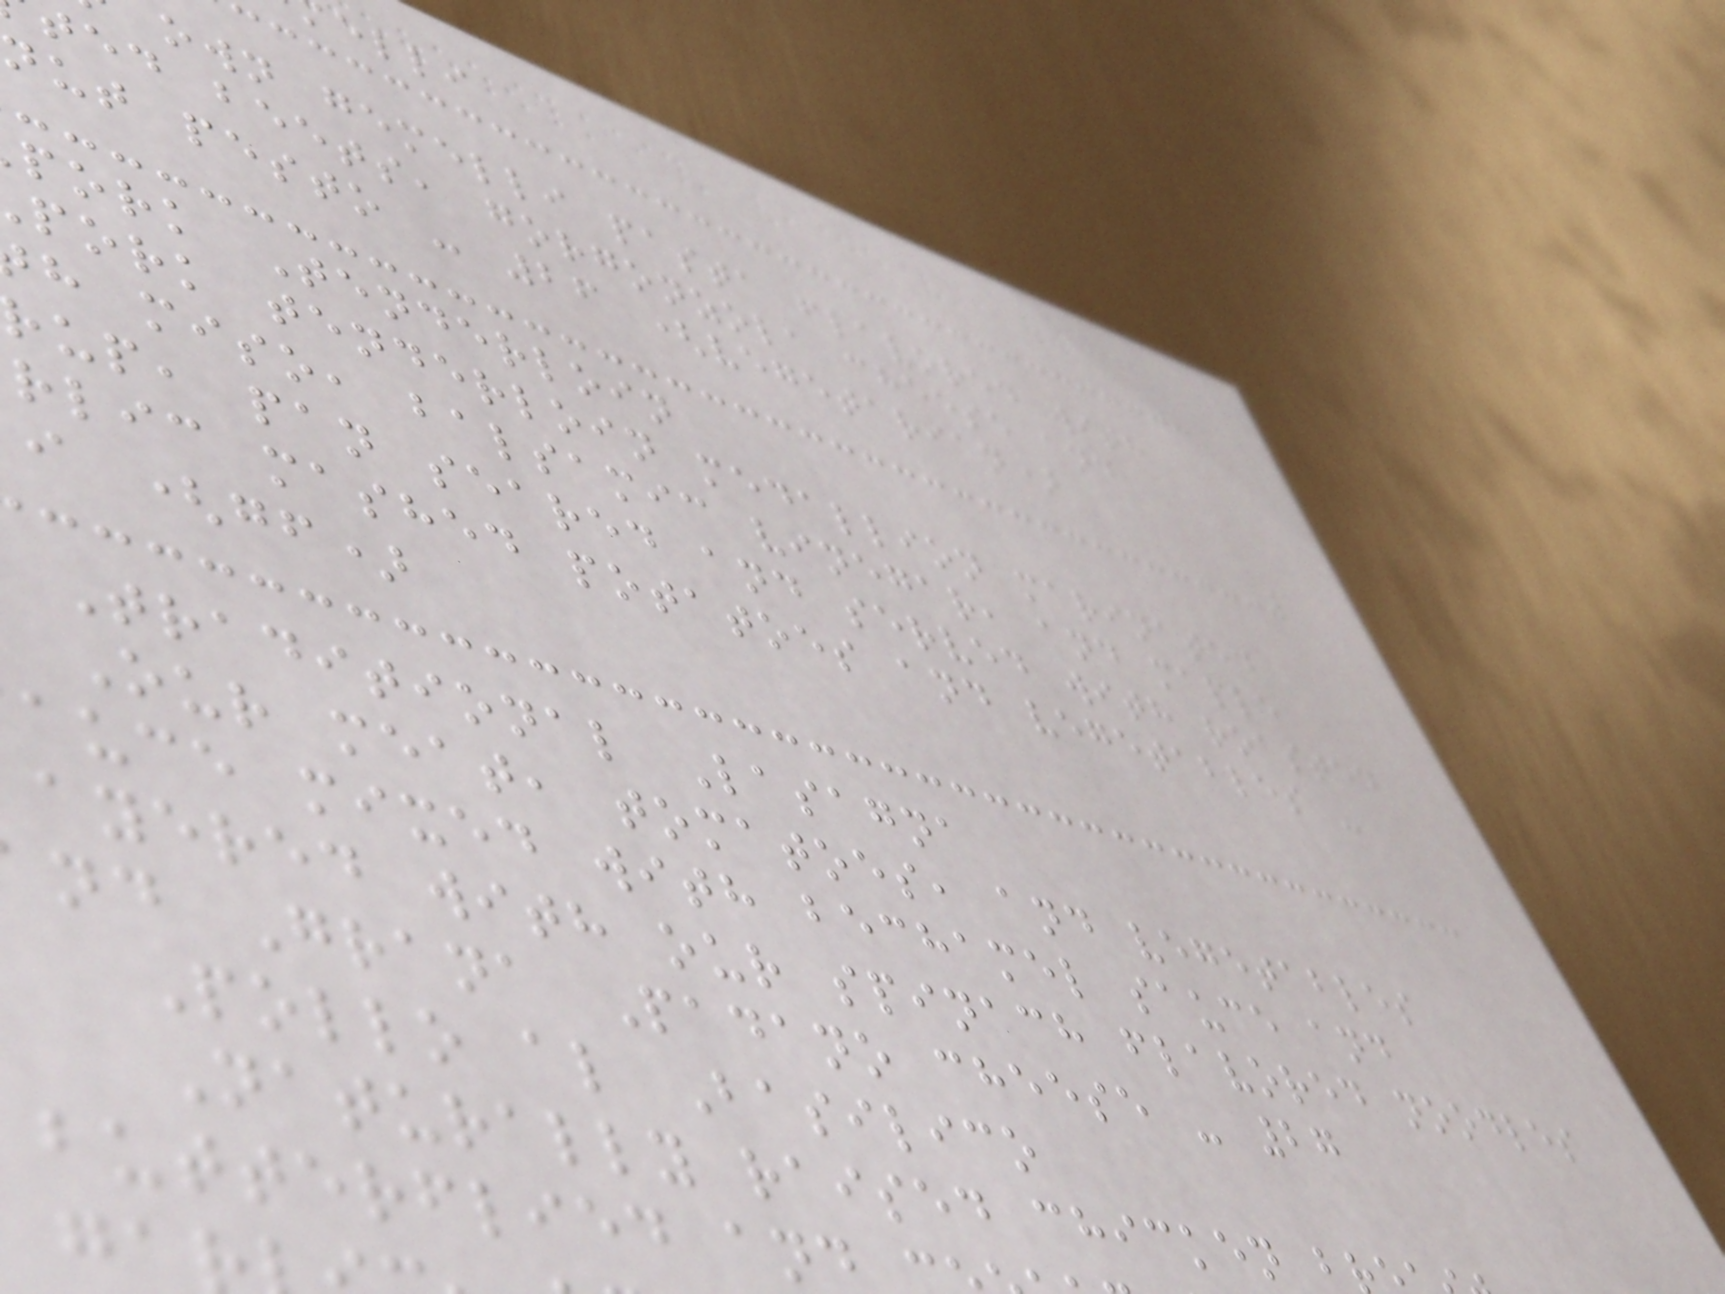elli
own gemelli pasta flavored with
ted beets, gorgonzola cheese and
nut pesto - 26 (vegetarian)
pork Tenderloin
pork tenderloin medallion marinated
h miso, balsamic vinegar, and maple
rup, pan seared and served with roasted
rlic mashed potatoes and vegetables -
i (gf)
Traditional Lasagna
Our meat, tomatoes, and vegetables
auce mixed with bechamel sauce and
ayered with our spinach flavored noodles
nd Grana Padano cheese - 27
Pollo al Basilico
Naturally raised chicken b
butterflied and
